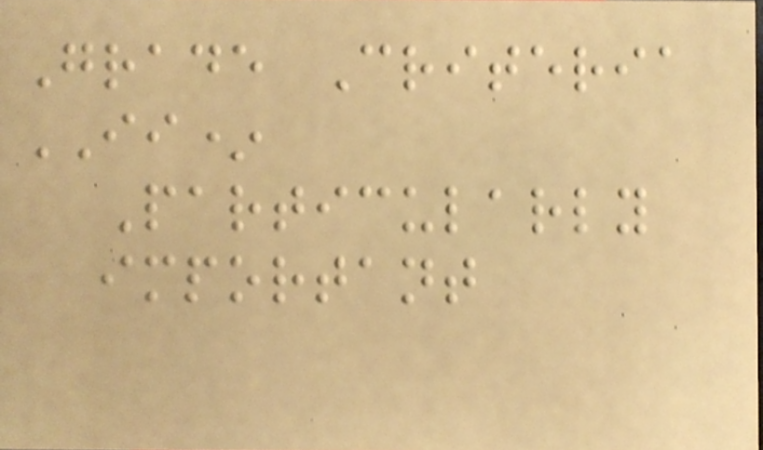Grade Criteria
II*
Particularly
important
